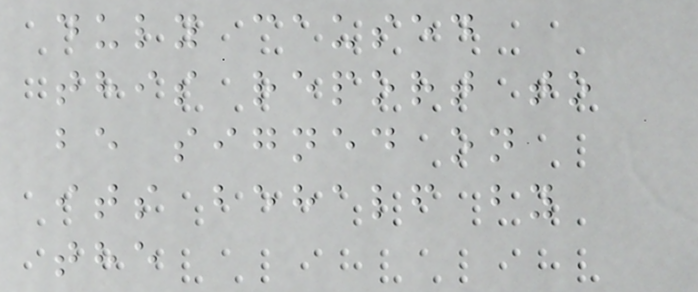duly caused
this report to
be signed on
its behalf by
the
